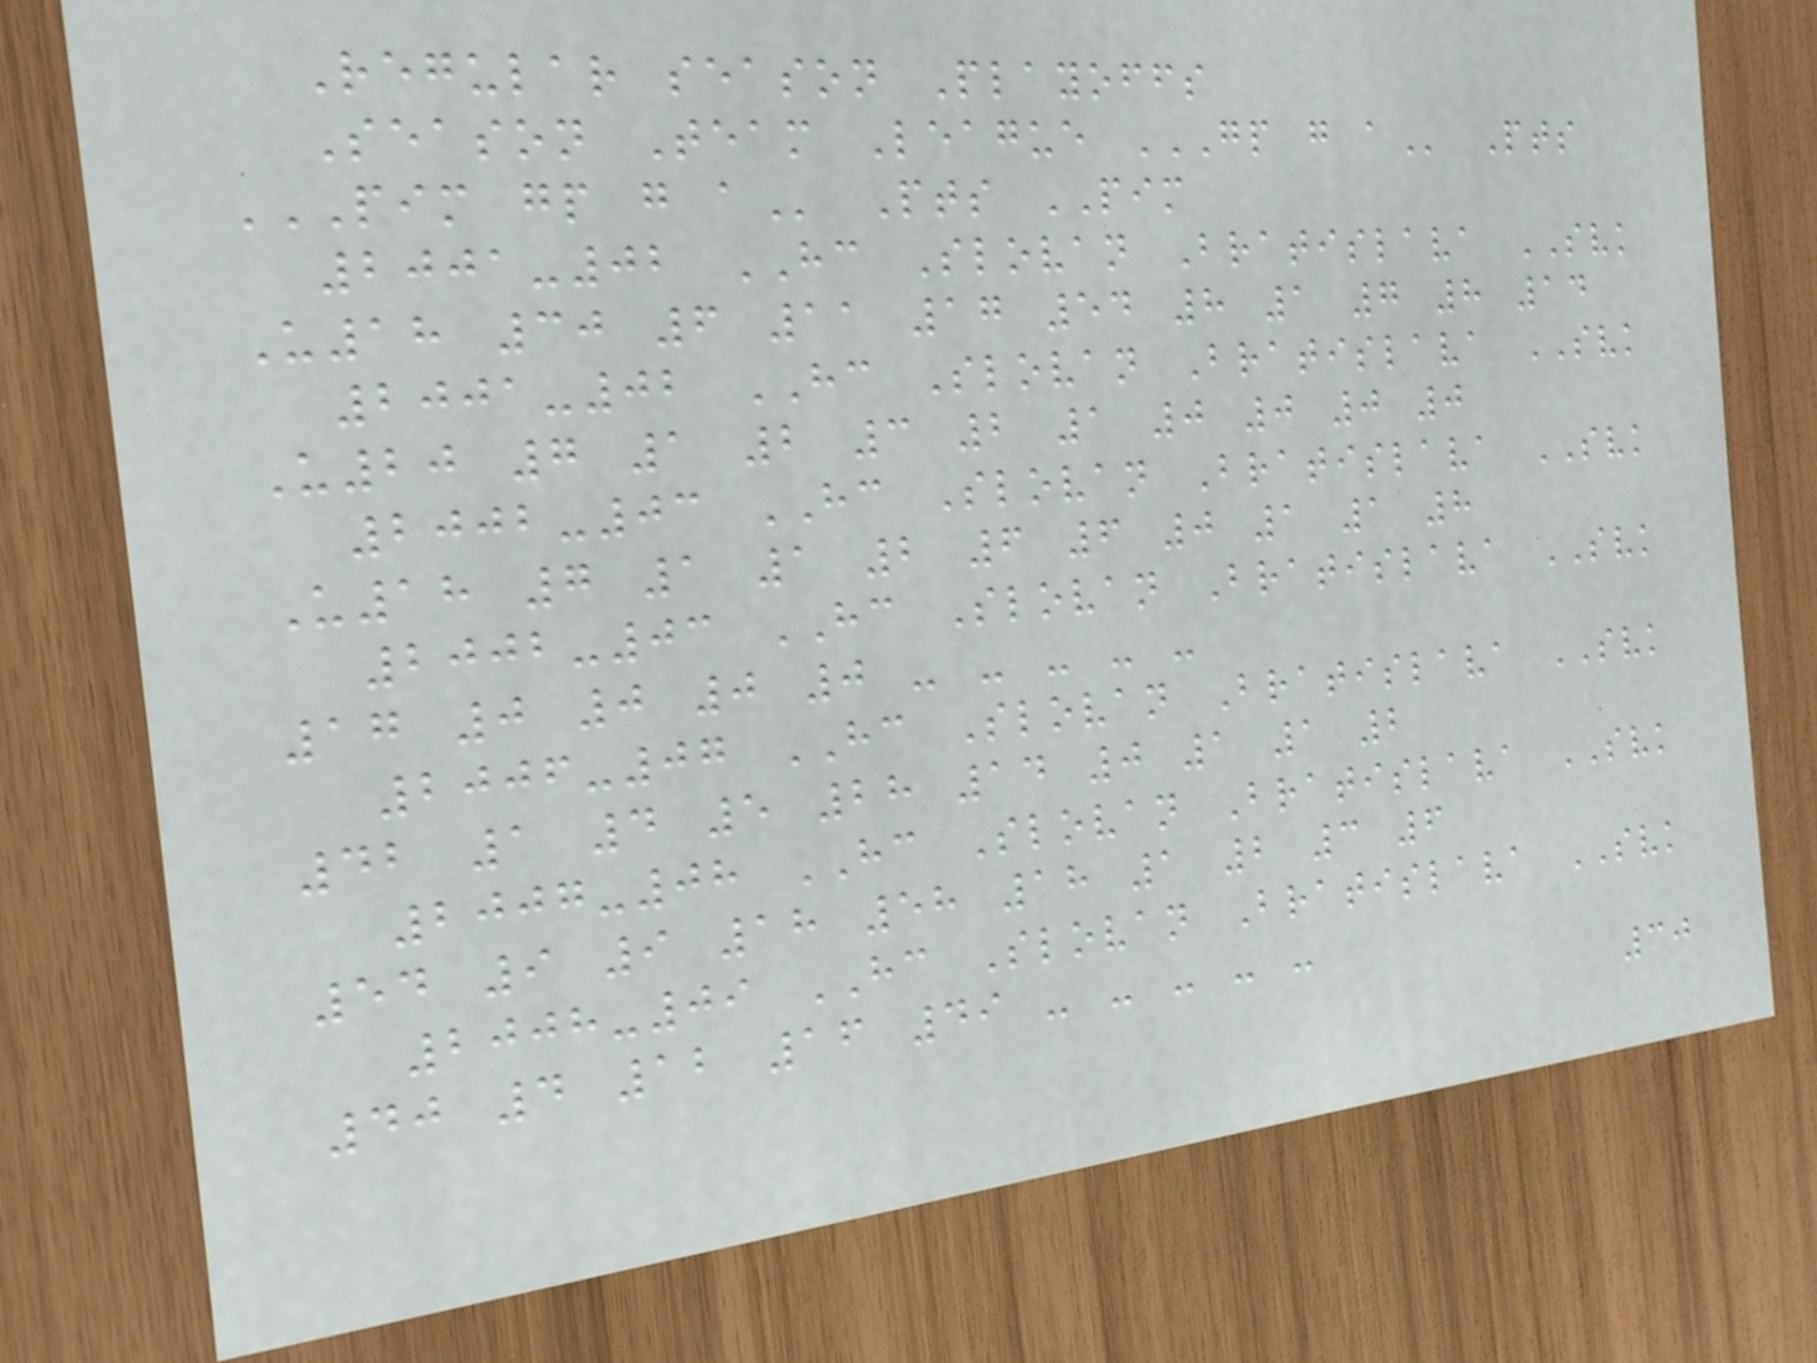Regular season Playoffs
Season Team League GP G A Pts
PIM GP G A Pts PIM
2001-02 HC Slovan Bratislava SVK
U18 30 6 11 17 54 8 1 7 8 14
2001-02 HC Slovan Bratislava SVK
U20 7 1 2 3 2 1 0 0 0 0
2002-03 HC Slovan Bratislava SVK
U18 7 1 1 2 6 6 0 1 1 8
2002-03 HC Slovan Bratislava SVK
17 0 0 0 0 - - - - -
2006-07 HC Slovan Bratislava SVK
42 1 4 5 28 14 0 1 1 2
2007-08 HC Slovan Bratislava SVK
54 9 9 18 58 18 1 2 3 6
2008-09 HC Slovan Bratislava SVK
40 4 12 16 49 - - - - -
30
